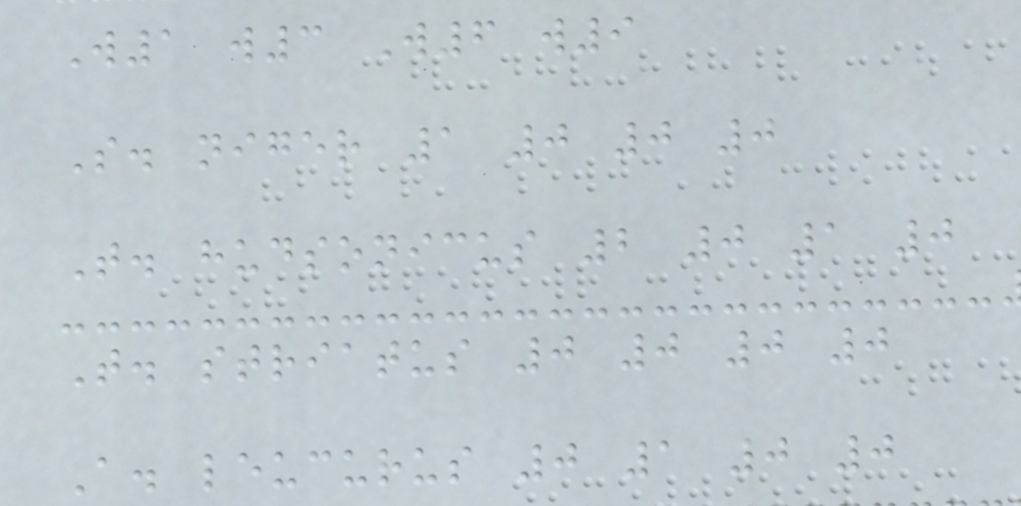W1 w3 W6 w9
S. niger 1 0 0 0
T. hudsonicus 2 0 1 0
T. striatus 0 0 0 0
A. leucurus 0 1 0 0
